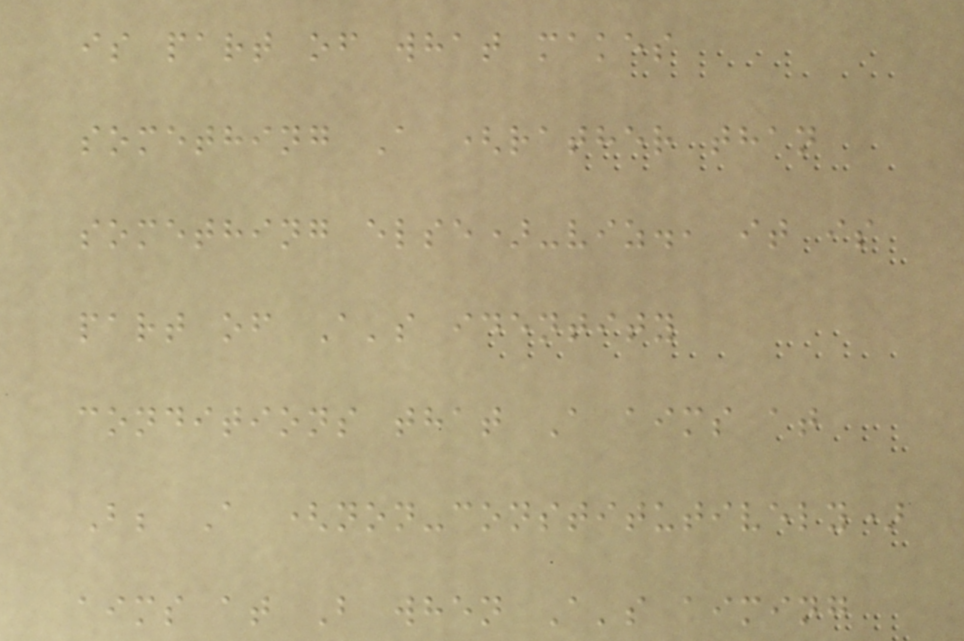is part of what makes
something A (rather than
something else)-viz., it is
part of A's identity
conditions that A aims at
B; A (non-constitutively)
aims at B when A's aiming
